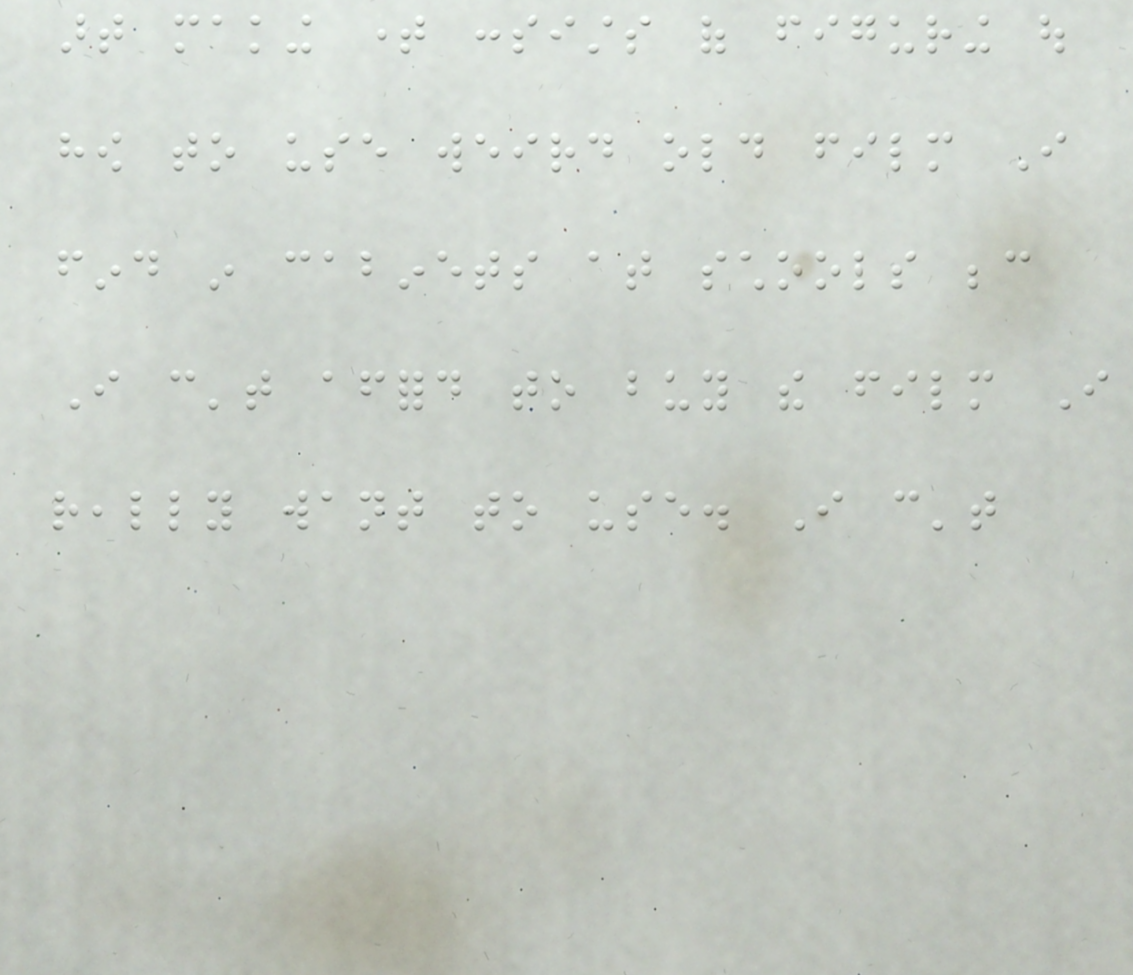art making time consists of figuring out
how to use weird old film I
find in cabinets at schools because
I can't afford to buy the film I
really want to use. I can't
